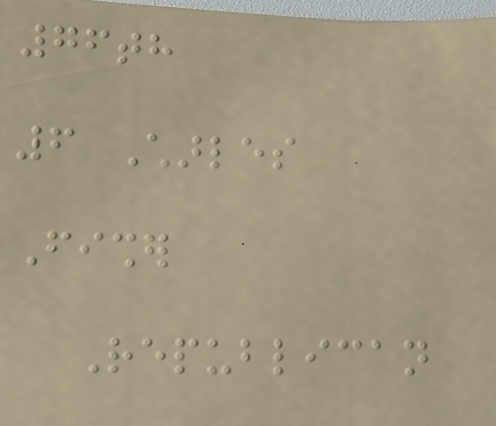76th
6 Charles
Fisher
Republican
